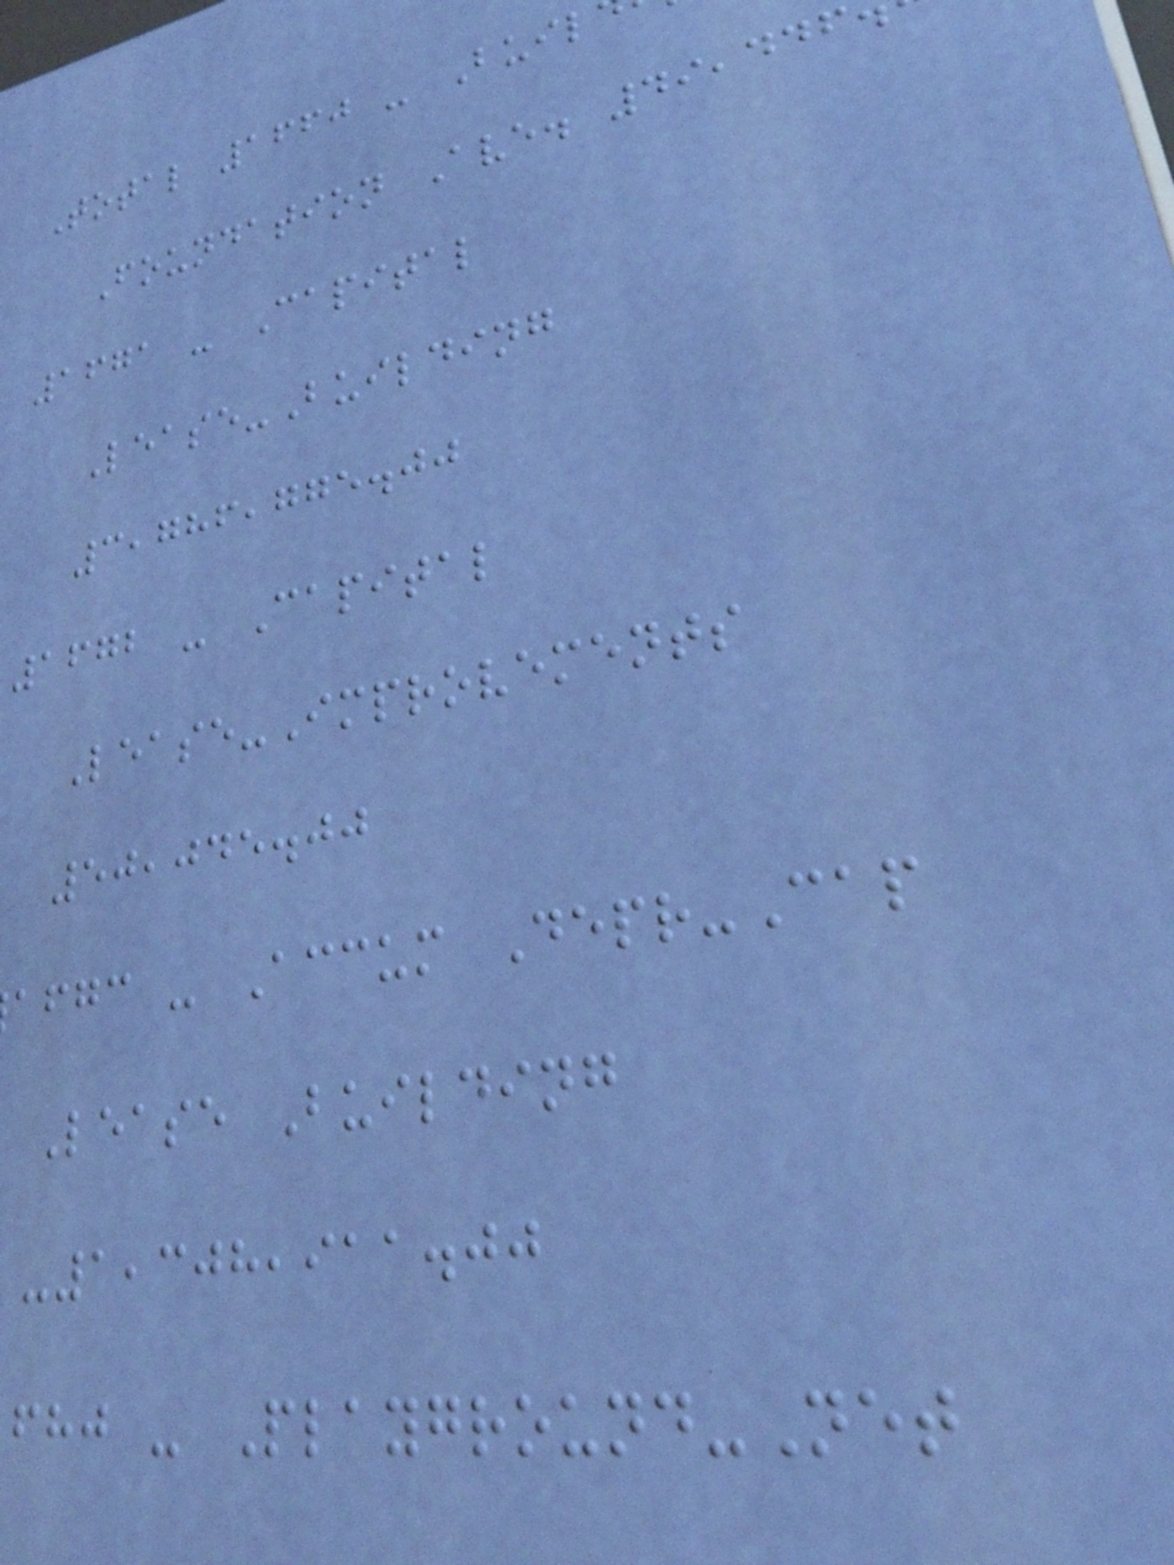Total 1660 - Buil
Foundation Ave. 49,446
1671 - Capital
Lease-Building
3,786,775.00
1672 - Capital
Lease-Improvements
50,045.00
afgc - Accum Depr-Cap
Lease Building
-1,308,911.00
fhj - Playground-Net
